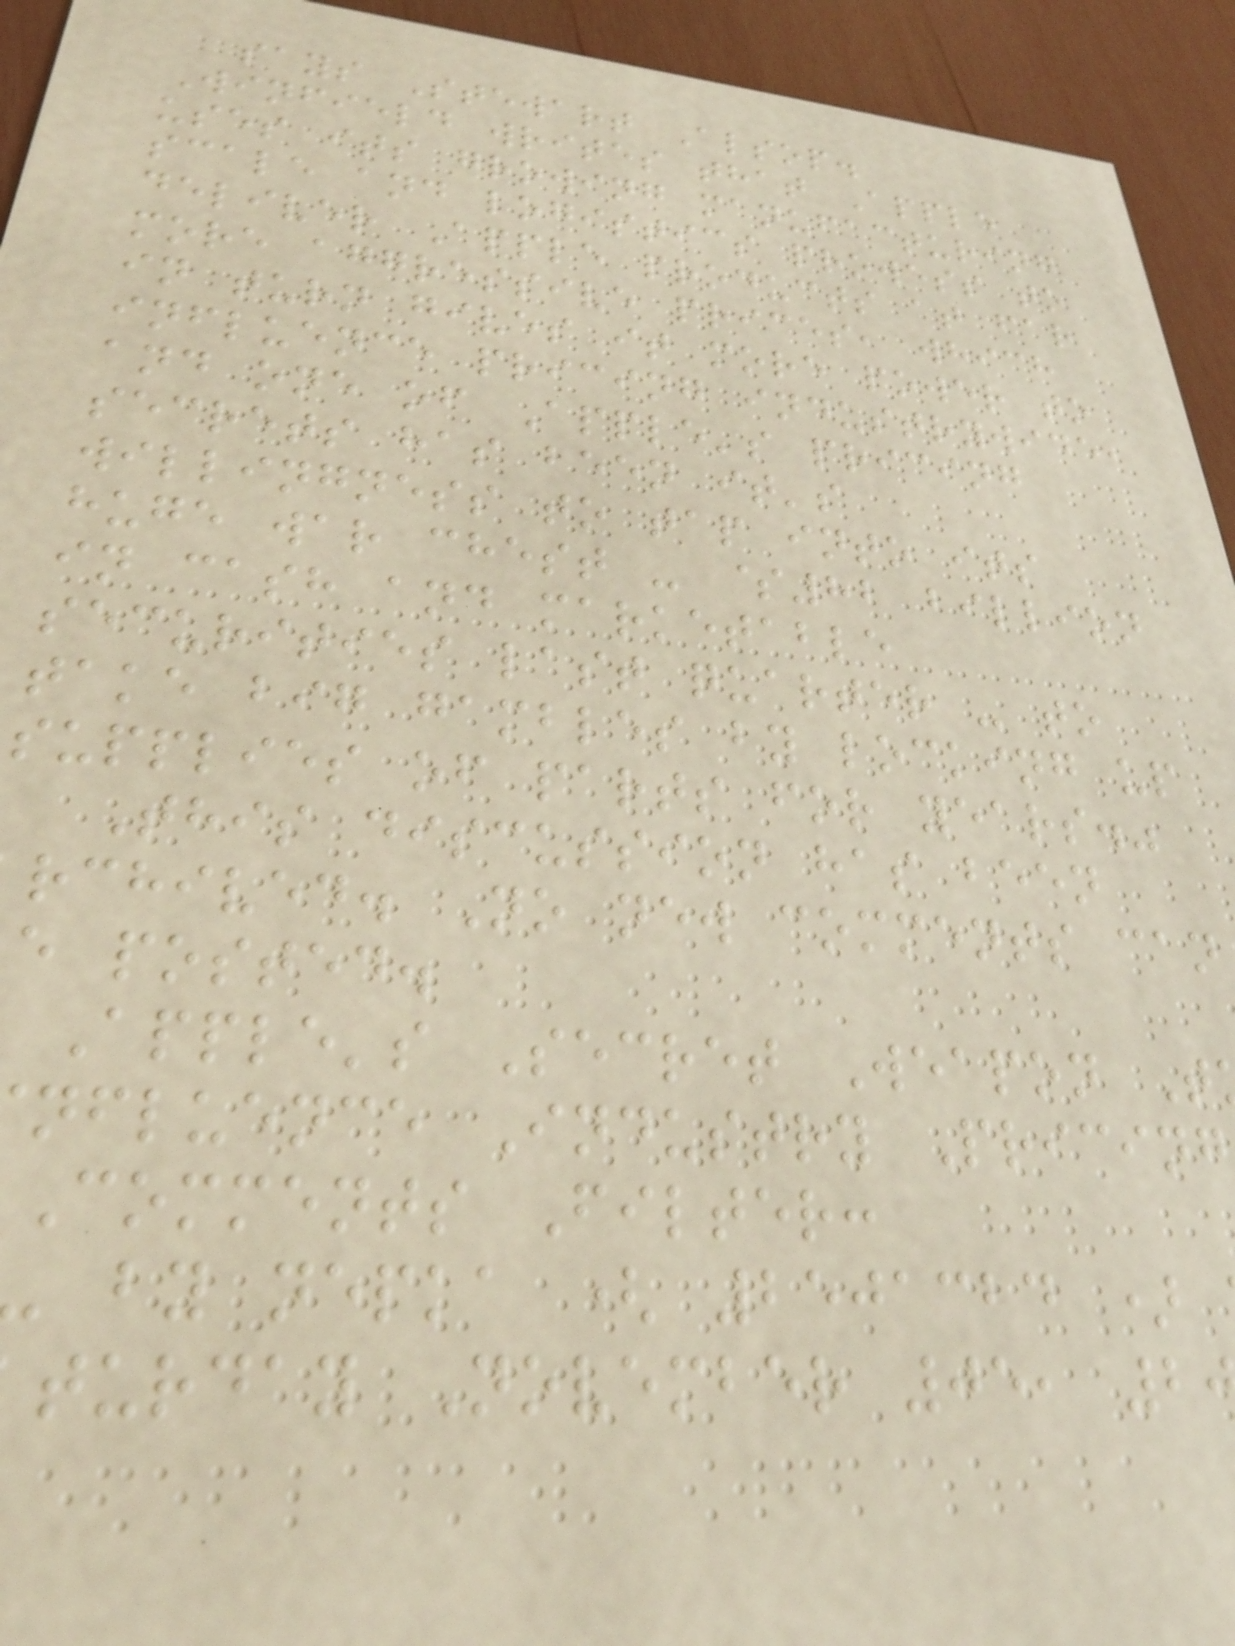says Stewart Alsop.
Winfield writes that Apple
uses its growing manufacturing
scale and logistics prowess to
deliver Apple products at far
more aggressive prices, which
in turn gives it more power to
influence pricing industrywide,
and one of Apple's pricing
secrets has been it's
willingness to tap into its
huge war chest - $82 billion
in cash and marketable
securities last quarter - to
take big gambles by locking up
supplies of parts for years."
This discussion has been
rchived. No new comments can
e posted.
Apple's Secret Weapon T
nfluence Industry Pricing
Comments Filter:
by nepka ( 2501324 )
turday November 05, 2
